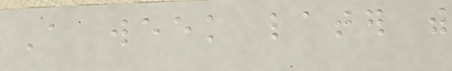A week later with
